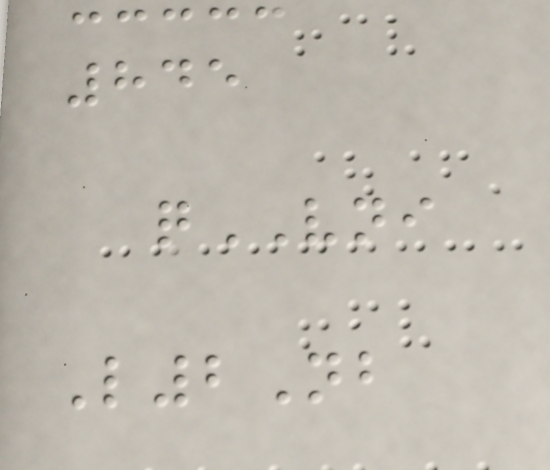845
qVNI
L2Nb
